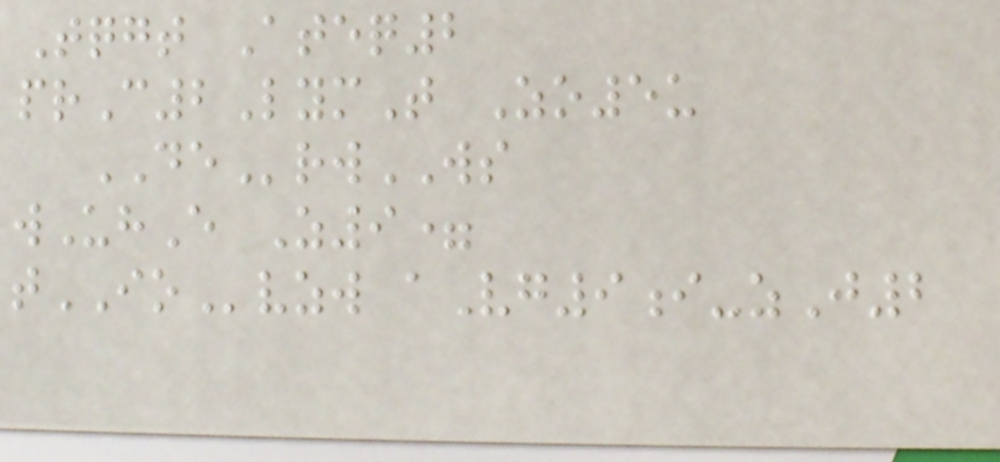Tqgt Ateq2
prC2LymT Zo5u
DErwWS
wUhE Z9=
tIOvzw aVg9i-zJ2
